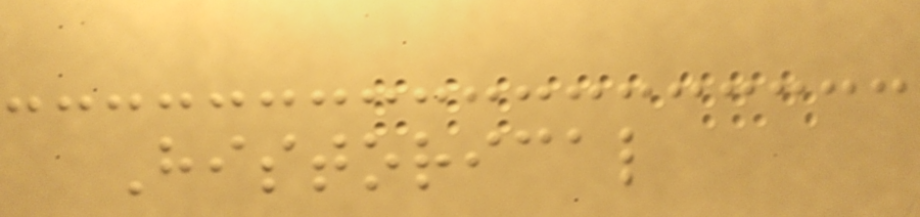Historical
